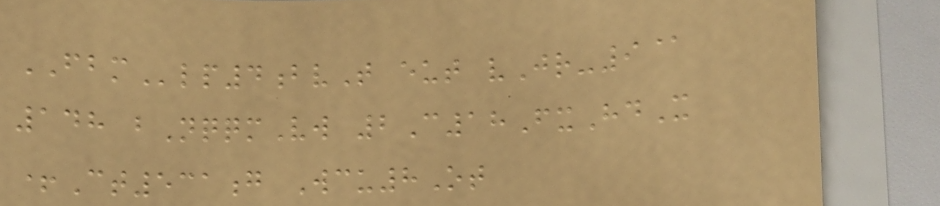FBMlp4bvT eut vJr-9@
148 bNqqmVw 2C18FxHdX
+Ct531g Wcu8Ot
